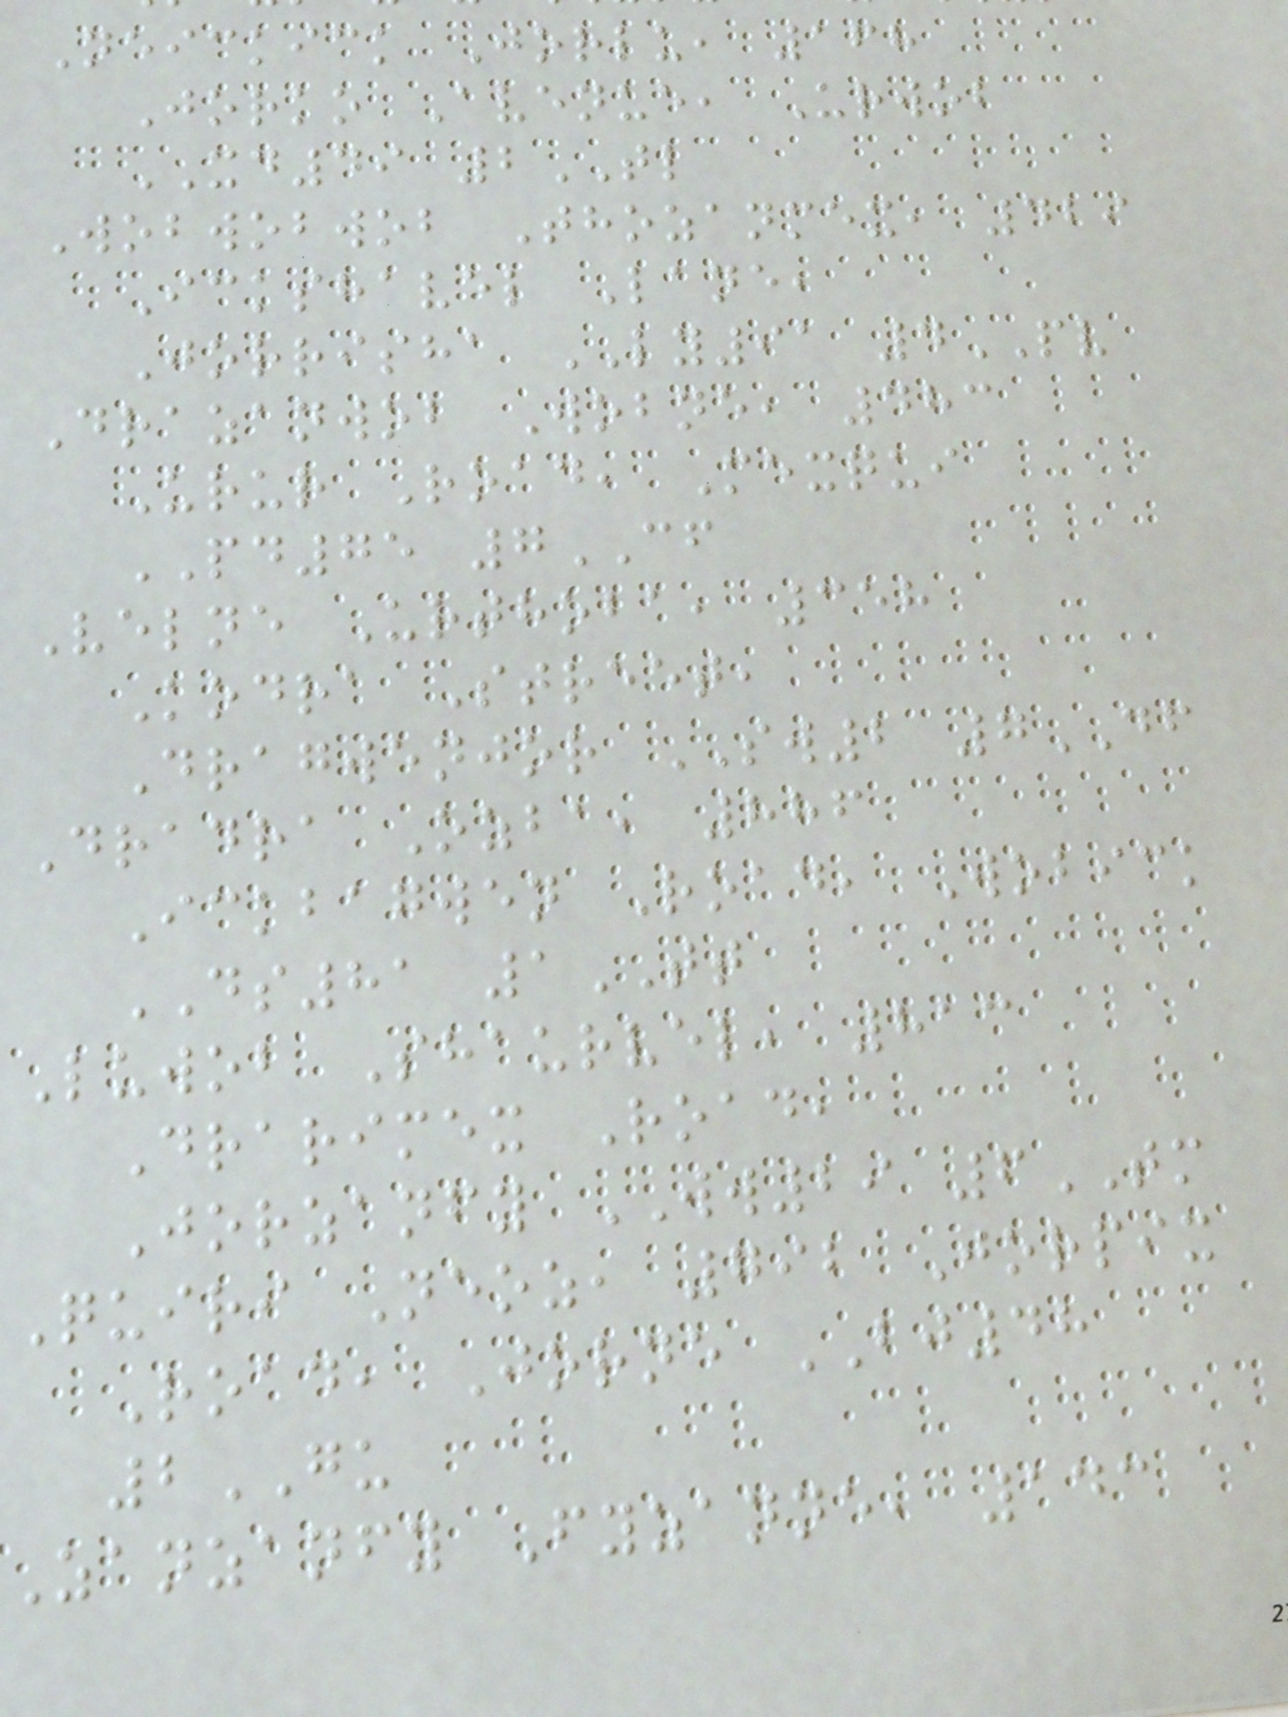Neickick Jorlu, 168
Jorko Avenue, Urwob
XD49 2TL
Wobwobwob Thozanmex, 429
Ickshavel Lane,
Jorrisha LY91 4PV
Drazanwob Wobne, 483
Urur Road, Mexqui
PD75 7CF
Velne Urthoba, 358
Kodra Street,
Dragwenjor SW2 7DF
Dradra Ozba, 886
Ickbagwen Road, Wobick
DS81 1TT
Luwob Shaurvel, 813
Drarimex Road,
Jorzanfy WW29 6TM
Quiri Neoz, 792 Jorpix
Road, Jorne BJ48
2GU
Zanzanfy Fyzanne, 143
